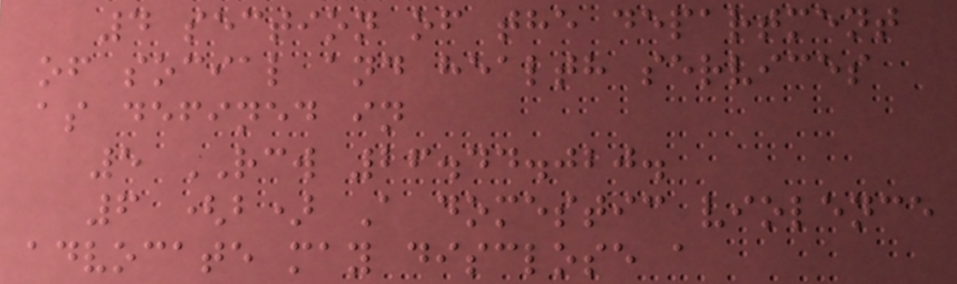4 section of the department
of social and health services
as defined in
5 RCW 26.44.020.
6 (b) A domestic violence
advocate may disclose a
